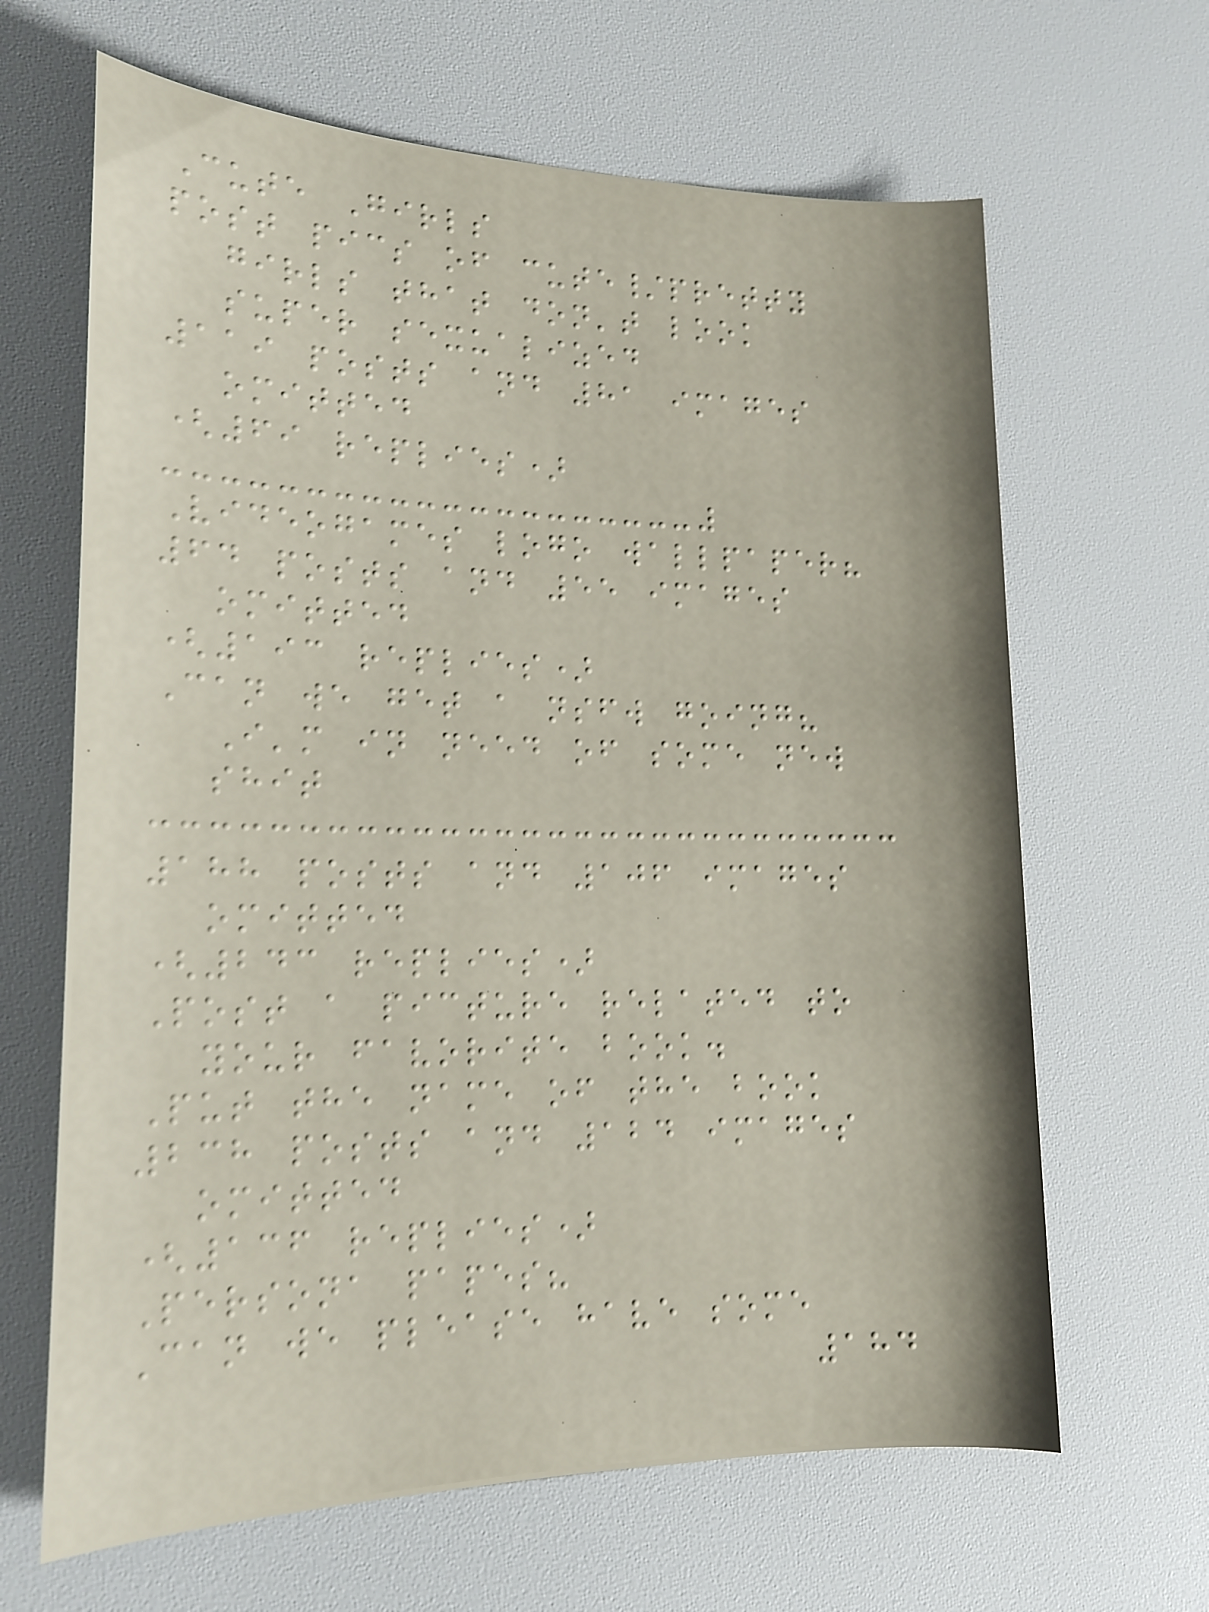Cute Girls
post pics of cute/pretty
girls that don't look
super sexualized
119 posts and 81 images
omitted
(69 replies)
Videogames logo wallpaper?
64 posts and 55 images
omitted
(193 replies)
Can we get a nsfw going?
I'm in need of some new
shit
188 posts and 106 images
omitted
(243 replies)
Post a picture related to
your favorite book.
Put the name of the book
238 posts and 124 images
omitted
(136 replies)
Persona papes?
Can we please have some
184
